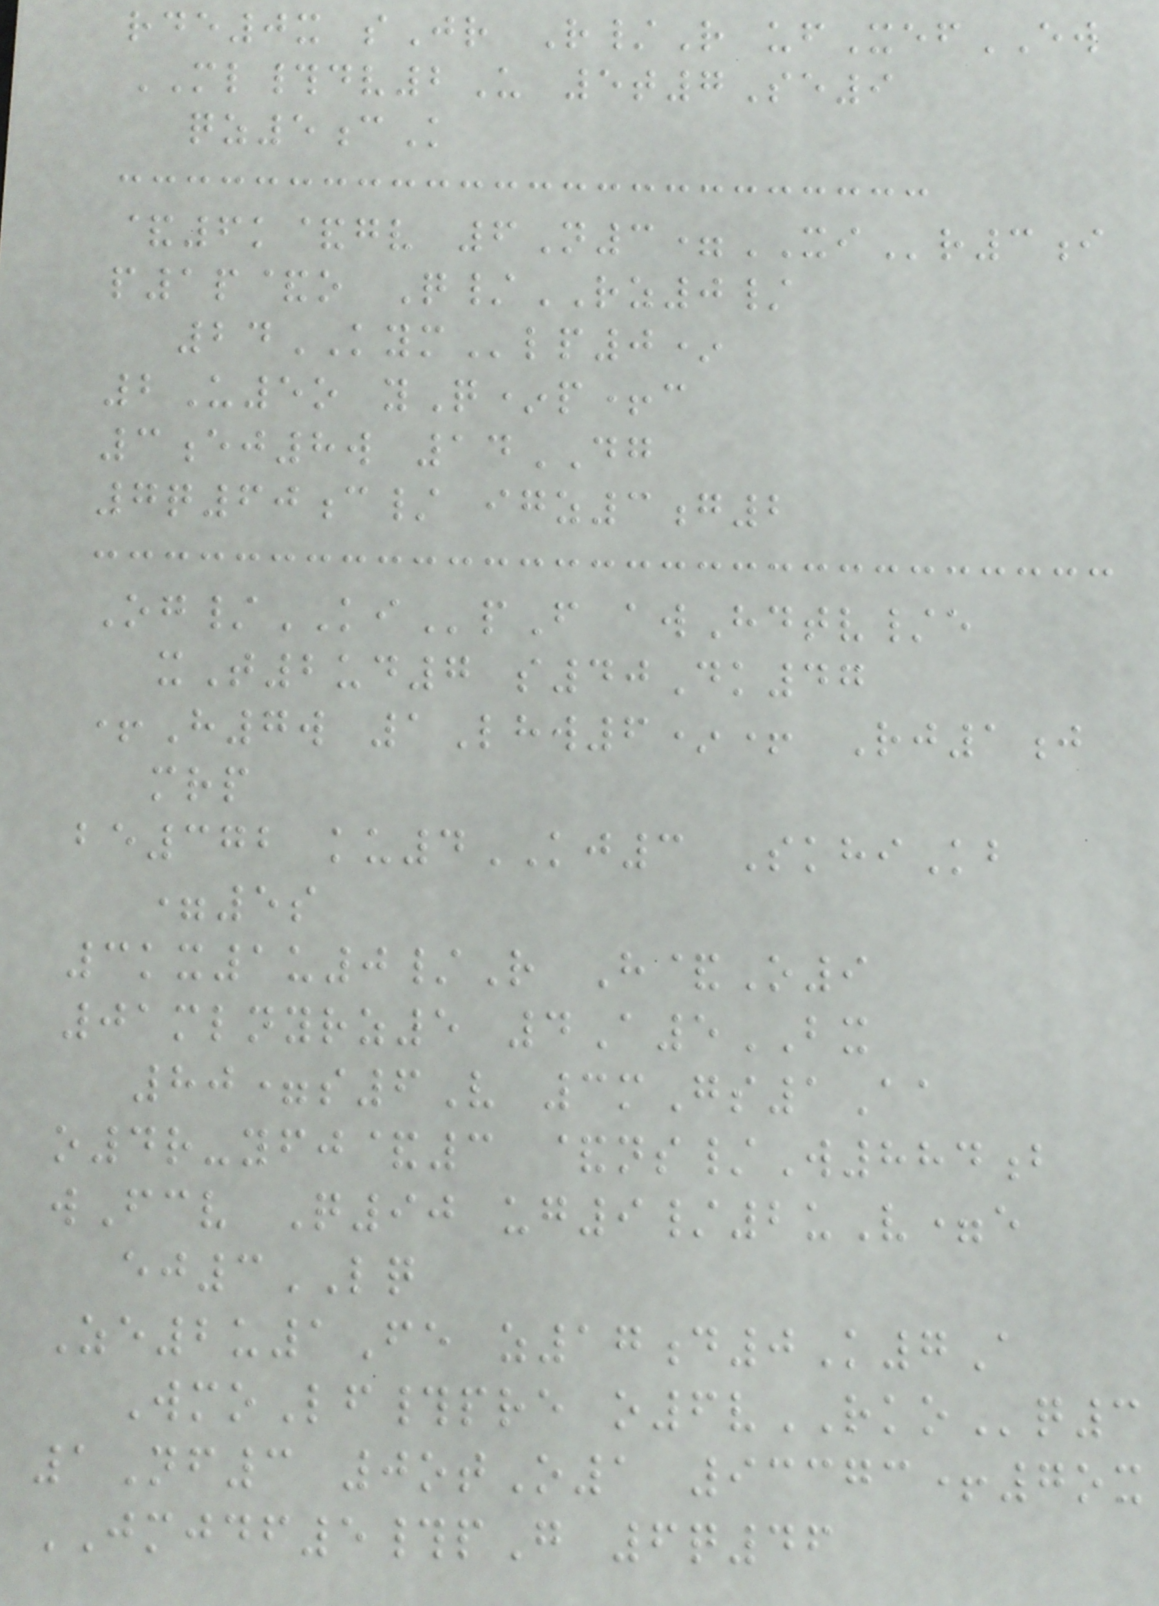rde0x sJr R/R ufXefEW
ML#dv2U 5t7Se9
qz5cK
&6k&gv 6N3=XIr3i
p1p&o Q/RZ0/
24KYMlp0*
2U5o yQ*p+c
3ej8w 14DG
7q60c/ igz3g2
Og/KIpF awHdtv/e
xT2ud7 s40Dk47
+H7w 1Lhw6*+ Rj1j
mrp
be372 ku4KJ3 SkhiKb
=5s
3kx1u0/R H&O9
01mlnyrz5 4A5BX
80=s6V 3mGs1Aa
o4r-yfj&3 &ns/W884b
wFcv Q90 ug9/2uV=e
ej3LQ
Ze2u1Fe z17d0K7A
WmoLf#pre o6vRKOq3
1Nf3 0otO1 93373+7ox
JMJDF5#pG 6q46
